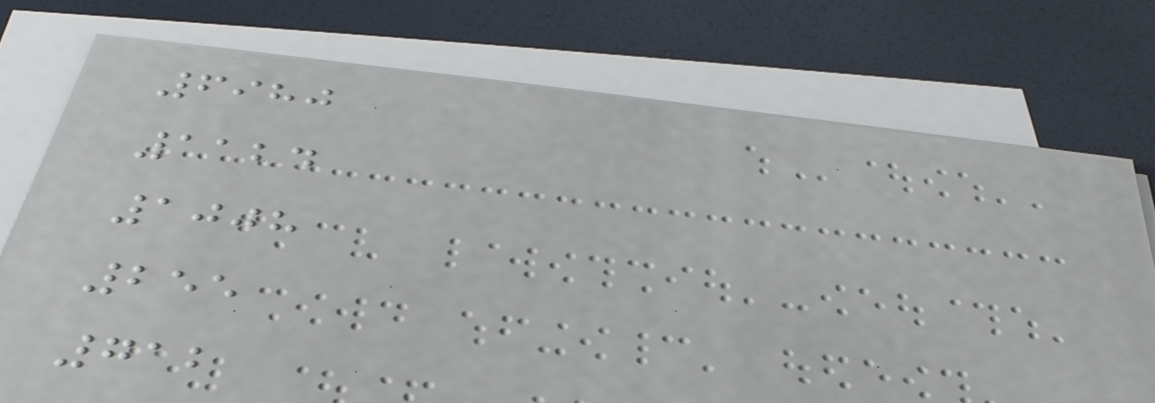6980
1124
1008
255
712
